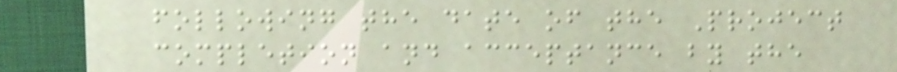following the date of the Project
completion and acceptance by the
